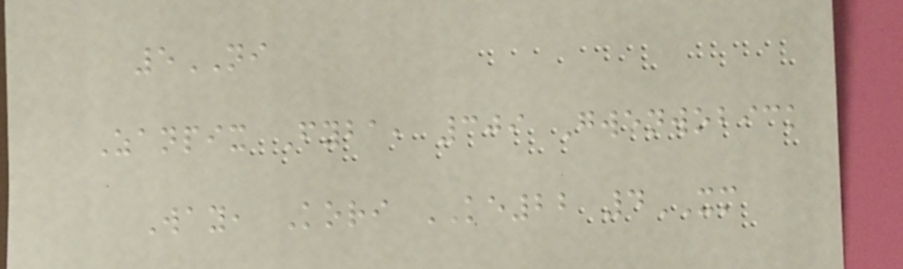5NI
Zanpix Fyba, 309 Gwenwobick
Way, Kori KE22 4XM
